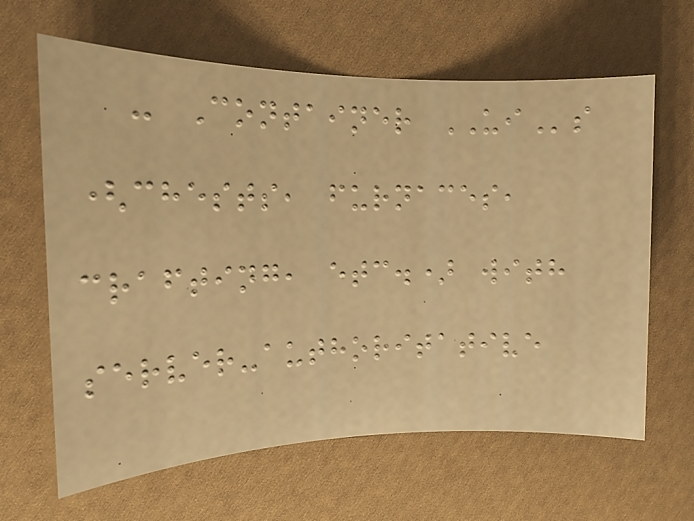- Container UIs
(chests, furnaces,
crafting, etc.) with
server-authoritative
